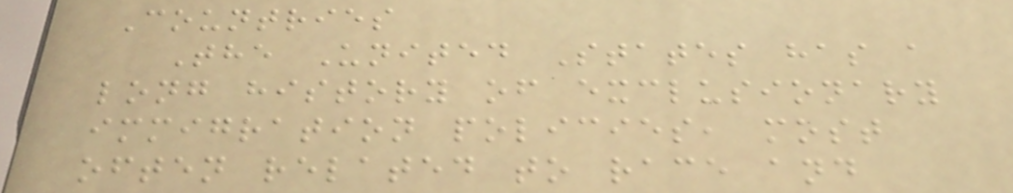Countries
The United States has a
long history of exclusionary
immigration policies, most
often related to race and
